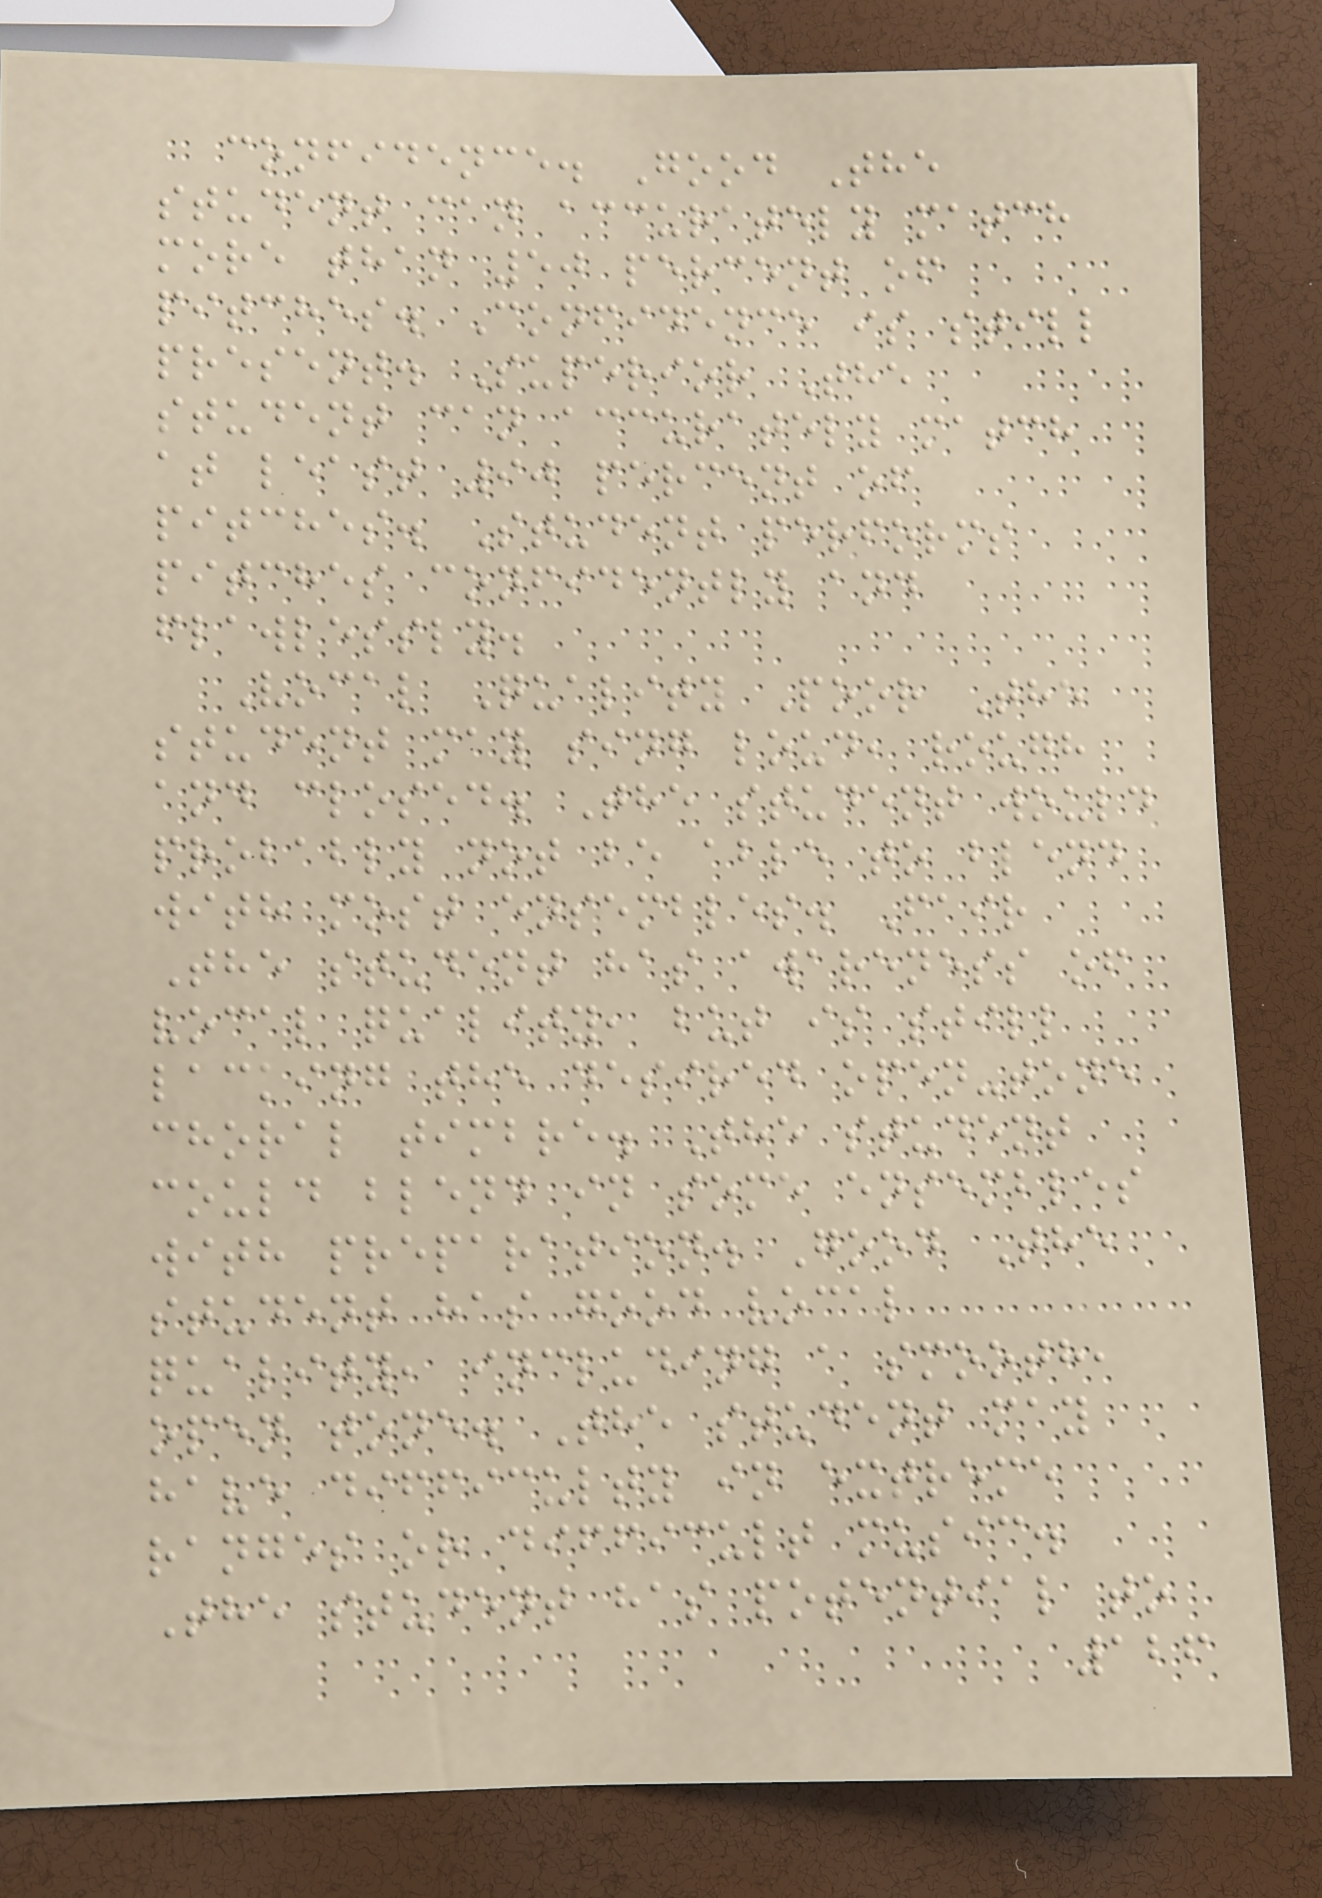confidence. Good The
student can accurately match
more than 50 percent of
pitches. Confidence is still
present. Superior The
student can accurately match
at least 90 percent of
pitches. Student performs
pitches confidently and
flawlessly.
Vocal Quality Poor The
student may sing loud, rough
and closed. The student would
probably not be able to blend
with most ensembles. Fair
The student has awareness of
vocal quality, but is still
lacking the desired open-tone
choral timbre. The student
could blend in some ensembles
with preparation. Good The
student has good vocal
quality, including a smooth,
open tone. The student may
have difficulty in extreme
ranges or difficult music.
The student has potential to
126
